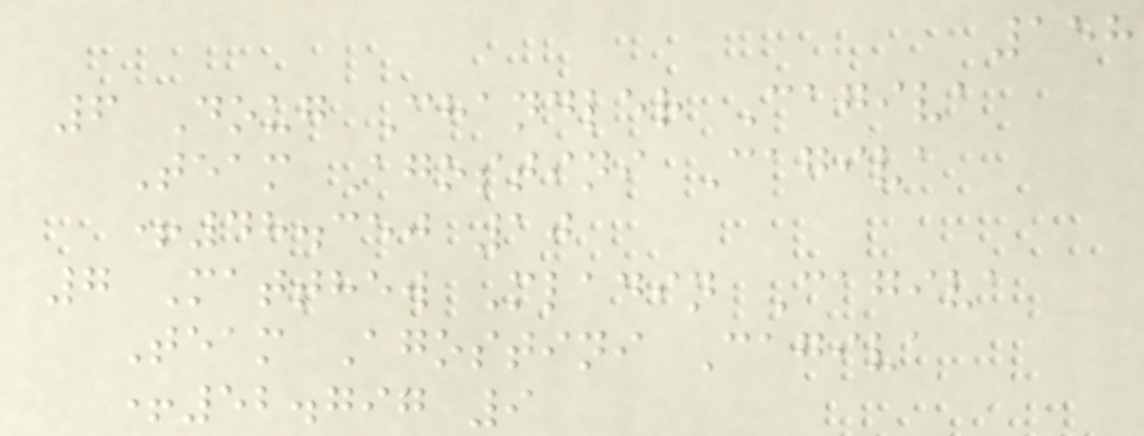158
6 Doug Chandler Cagiva
Team Agostini Cagiva
+48.350 10
7 Matthew Mladin Cagiva
Team Agostini Cagiva
+52.797 9
